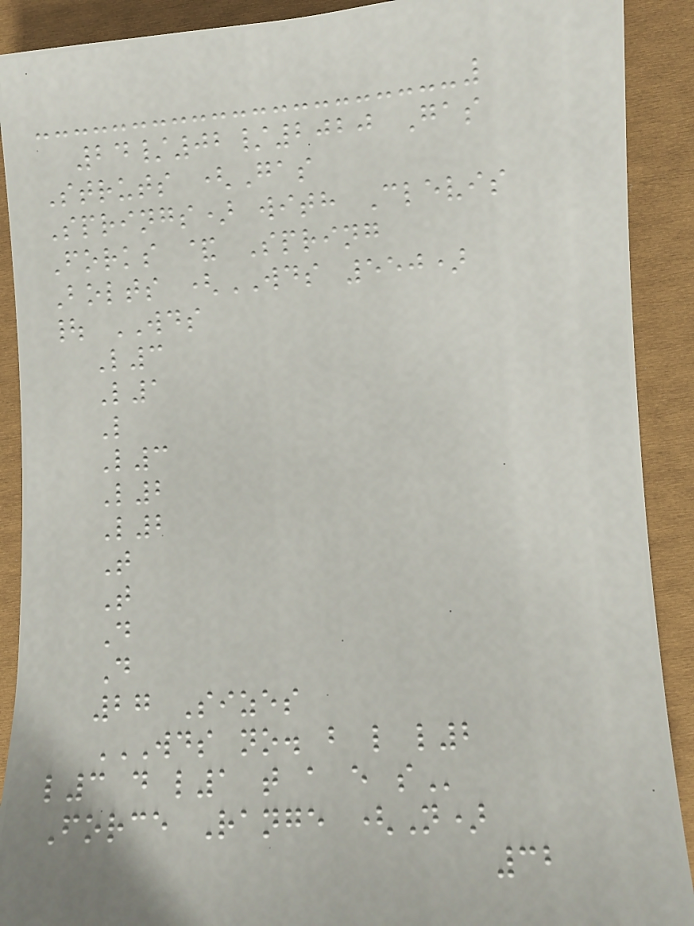24/02/2020 Gas
Struts (Gas
Springs) with Clevis
Forks & Spring
Bolts (WDS 550)
| WDS
L3
L1
L
L3
L2
L2
T
T
D
D
27 Sizes
WDS NO. B L L2
L3 D L1 T A E S
Force Range (N)
32
